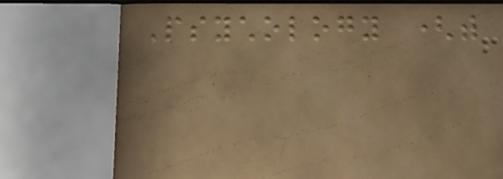Psychology (with
